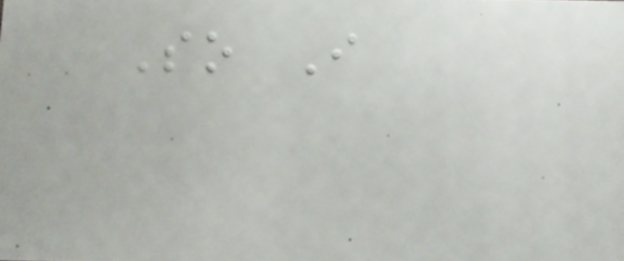So I
